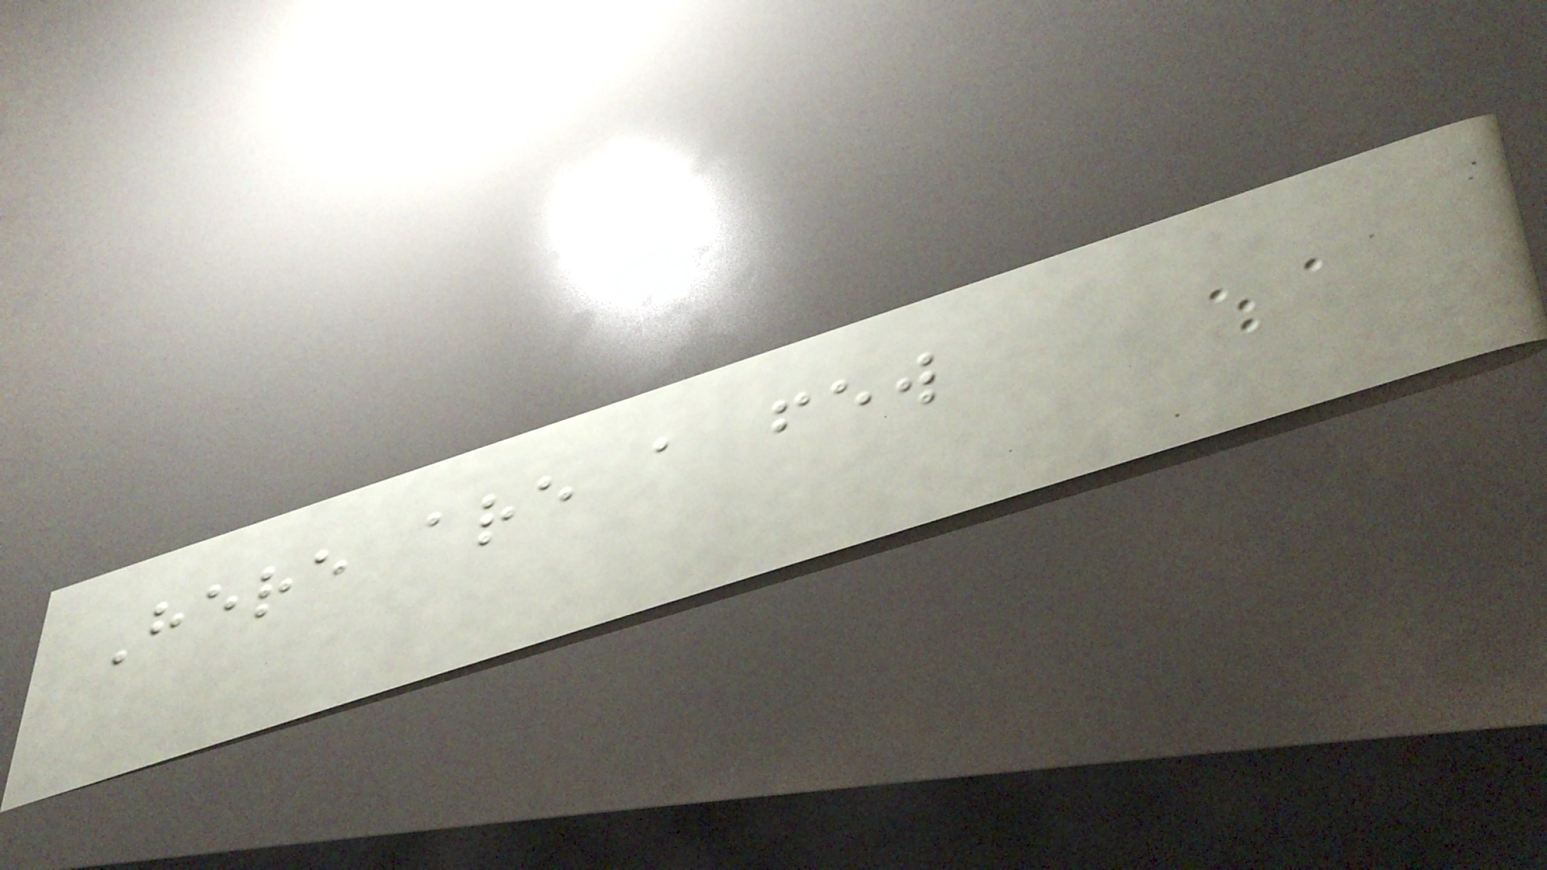Here are a few
